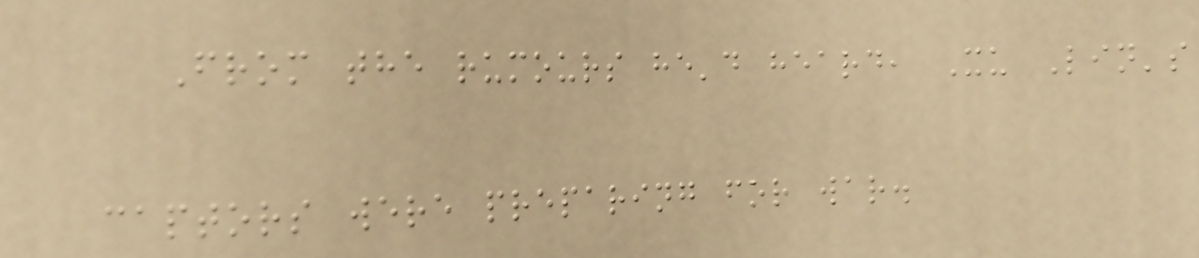From the rumours he'd heard, Xu Lin's
captors were preparing for war.
